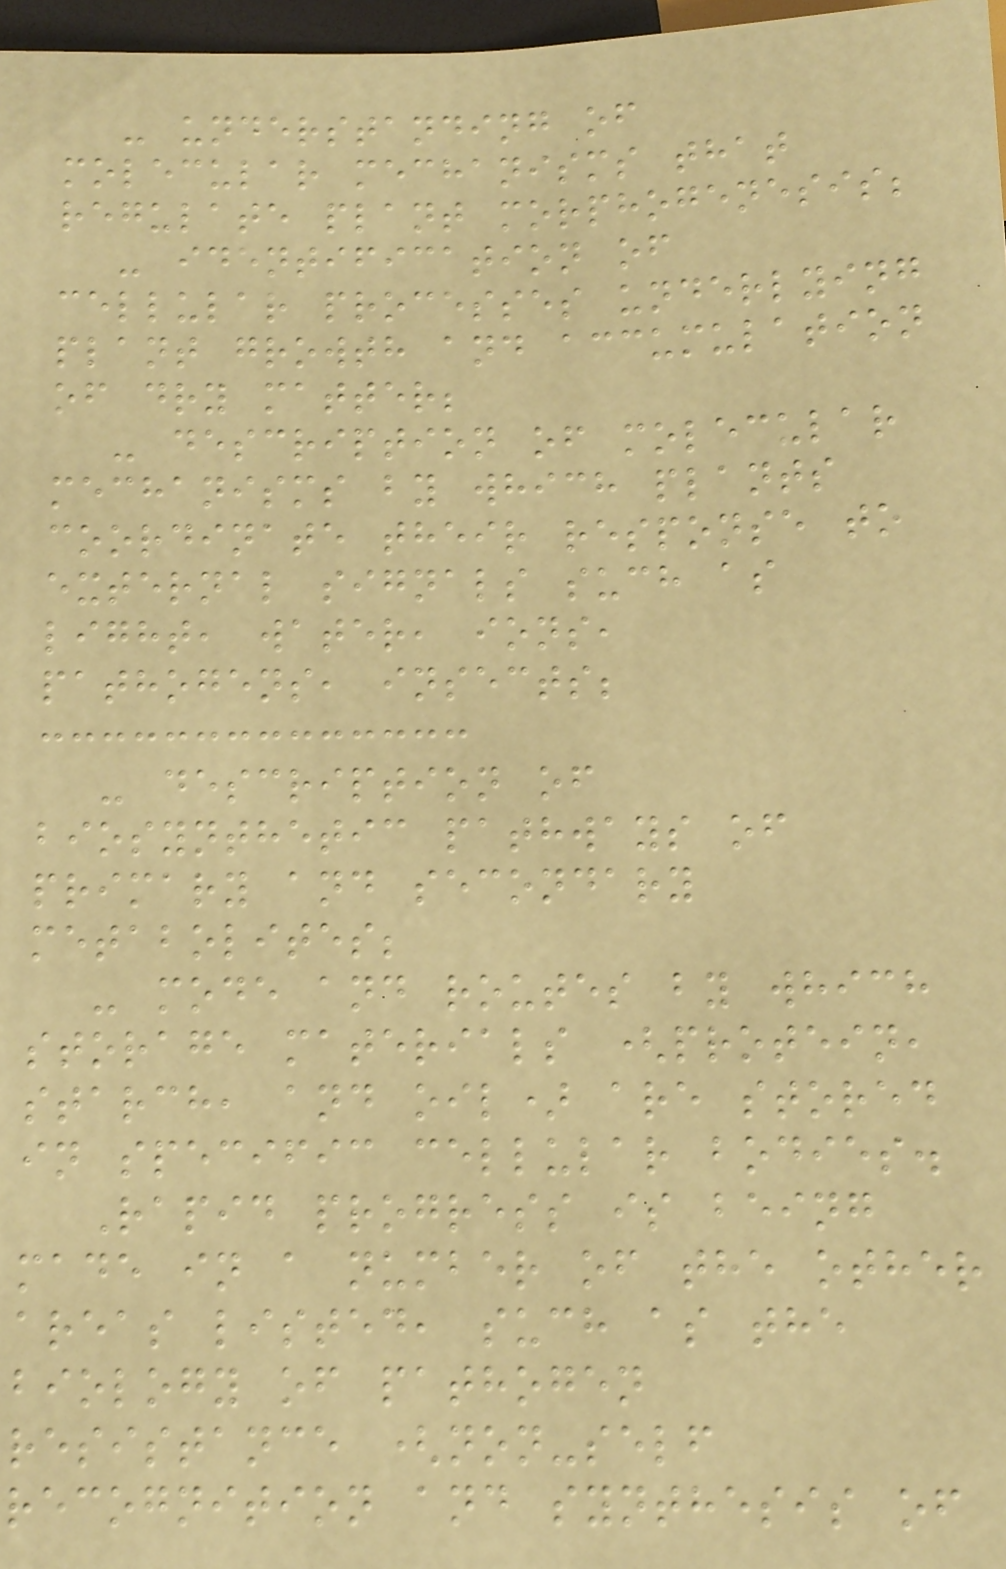- understanding of
molecular mechanisms that
regulate plant morphogenesis;
- identification of
cellular processes underlying
plant growth and accumulation
of dry matter;
- description of molecular
mechanisms by which plants
coordinate their response to
external signals such as
light, water, ions,
pathogens, insects;
- description of
biosynthetic pathways of
primary and secondary
metabolites;
- mode and routes by which
storage materials (protein,
starch, and oil) are stored
in specific cellular bodies.
Rapid progress is being
made in a number of the other
areas listed, such as the
biology of pathogen
resistance (non-self
recognition and synthesis of
